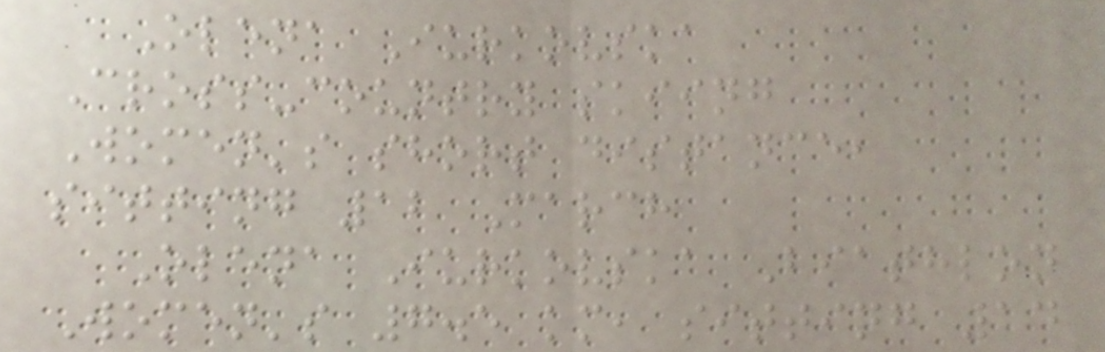Olena Iurkovska
Cross-country skiing
Women's short distance,
sitting 12 March
Olena Iurkovska Biathlon
Women's 7.5 km, sitting 14
